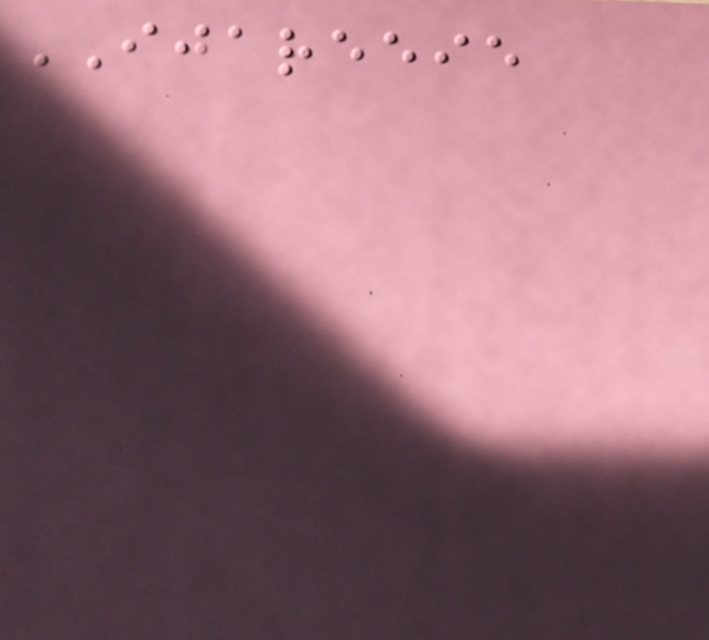IJAREEIE
